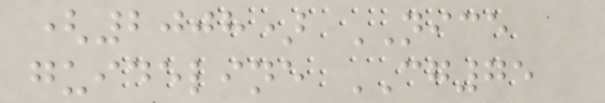(2008) NICE
guideline CG75
